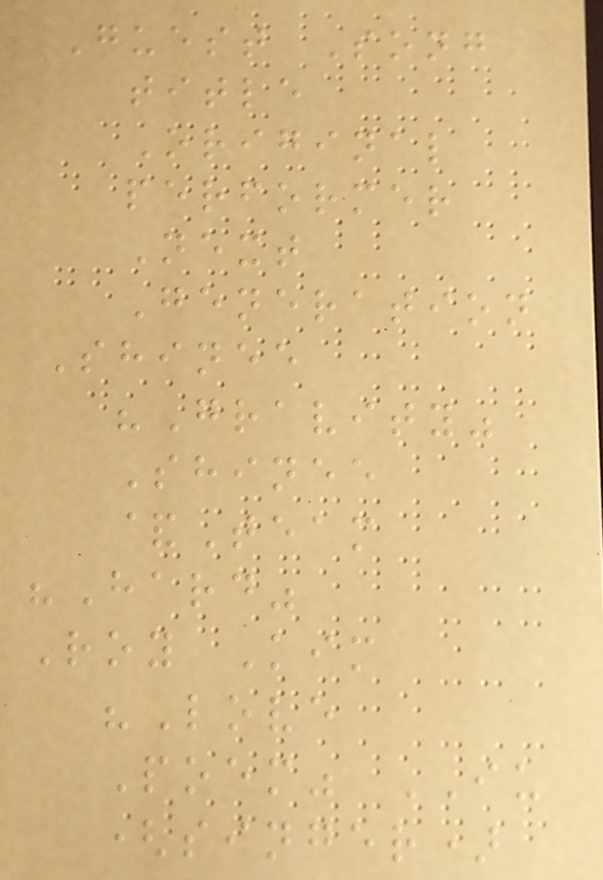Guest Song
title
Original
performer
Next
Generation
Shinee
"Gravity"
Shinee
&Team
"Hard"
Roy Kim
"Love
Poem" IU
(singer)
